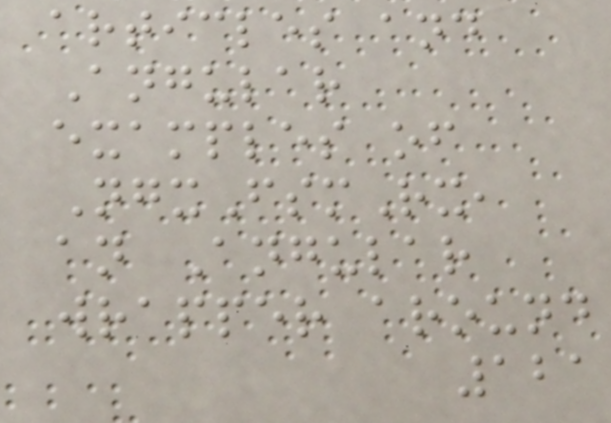articles and
Angular
examples of
NgxFsmRx,
an Angular
wrapper around
121
